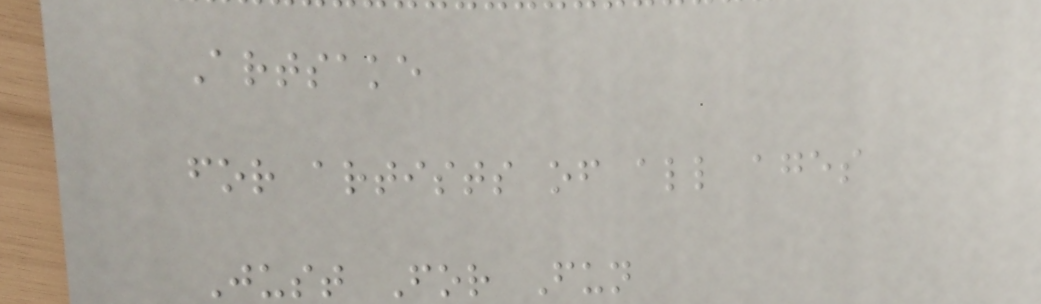Artsake
for artists of all ages
Just For Fun
